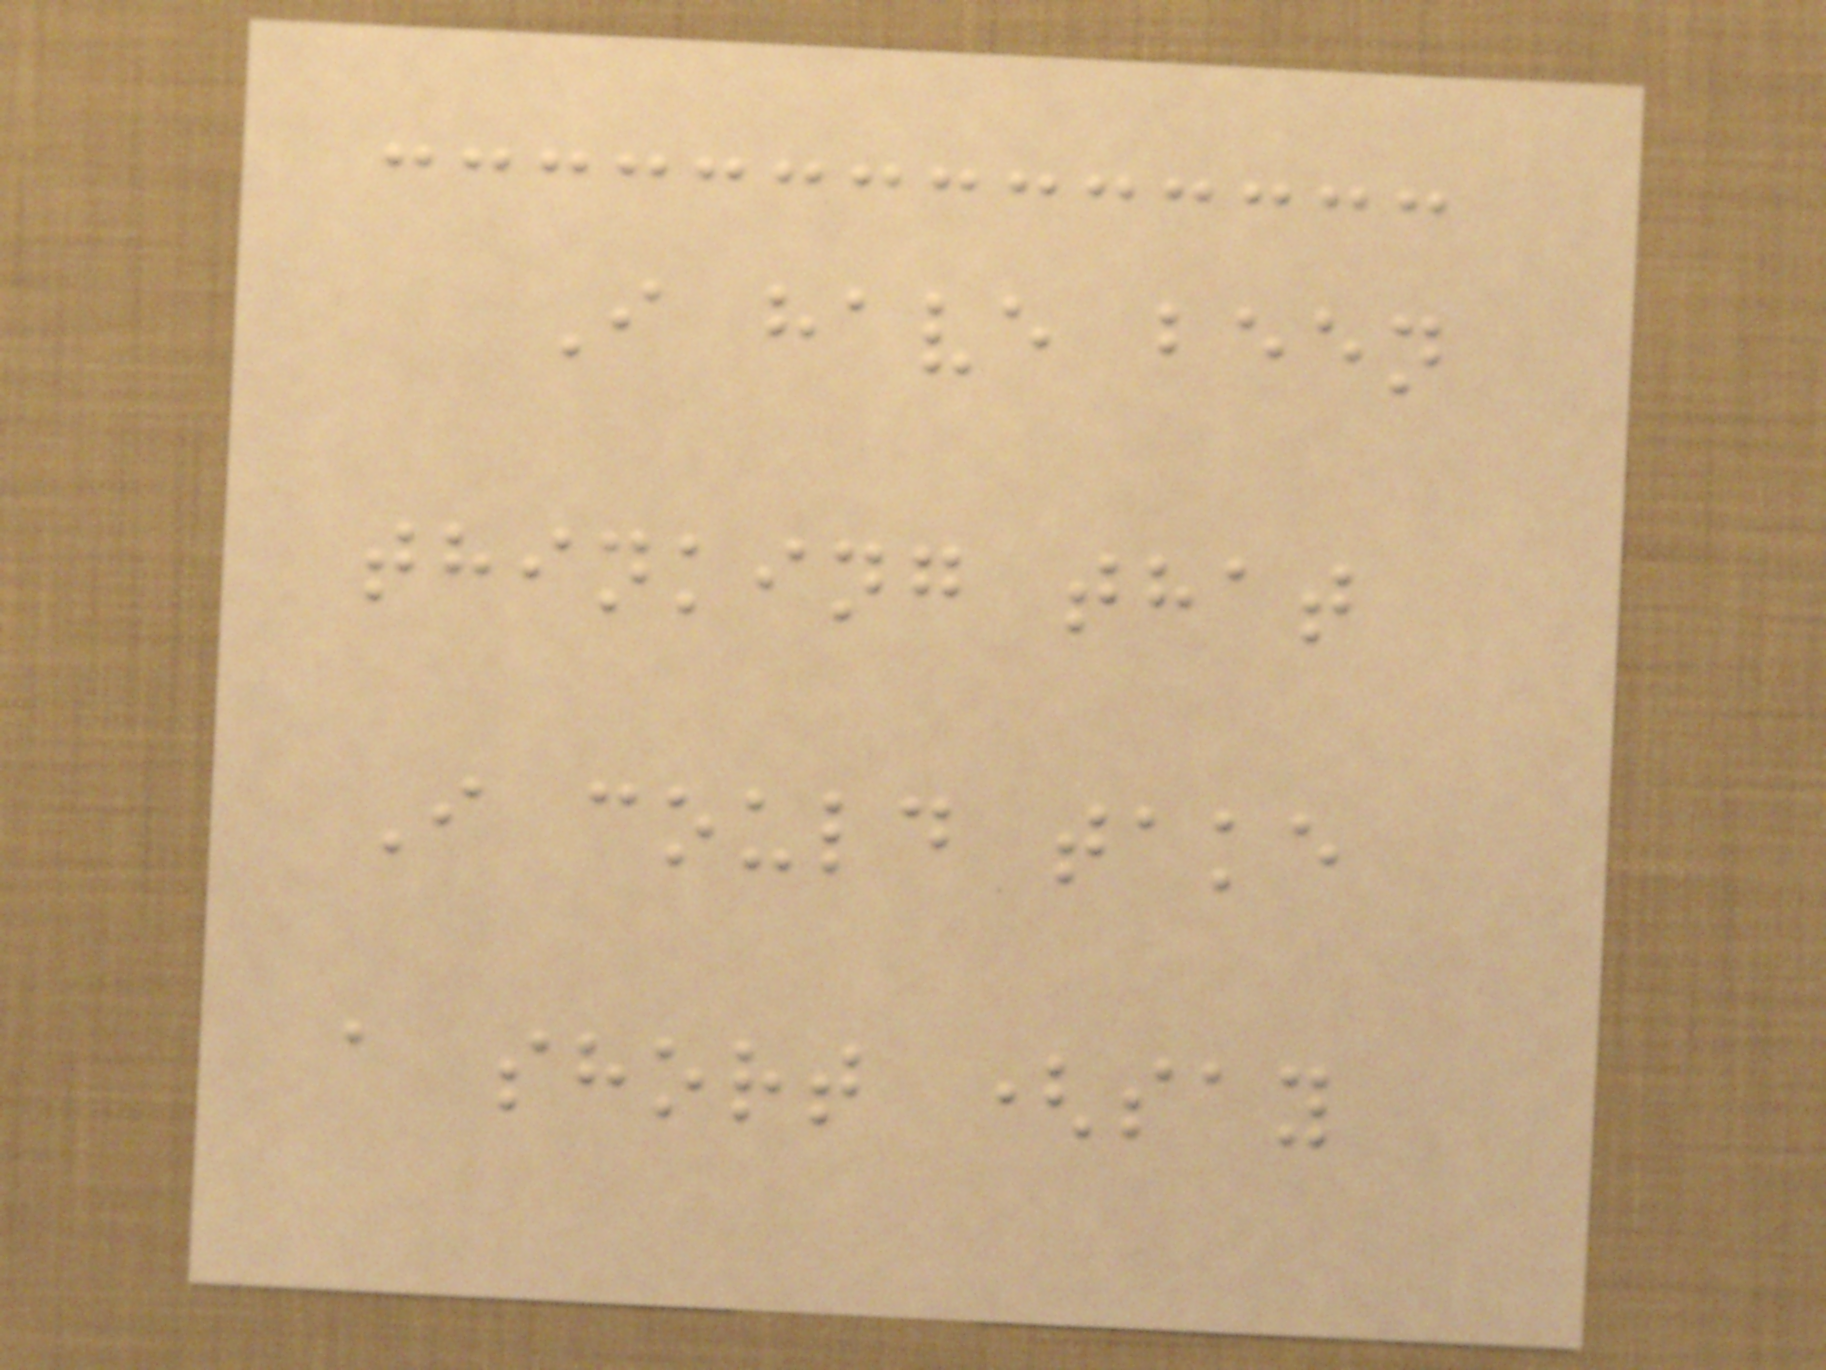I have been
thinking that
I could take
a short (say
